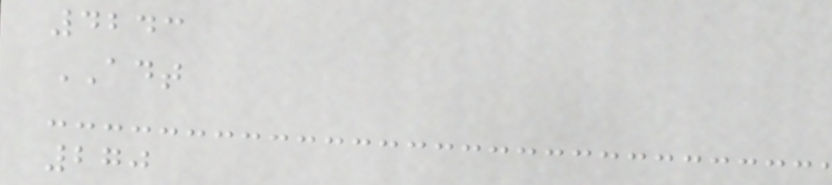4243
ADT
270
